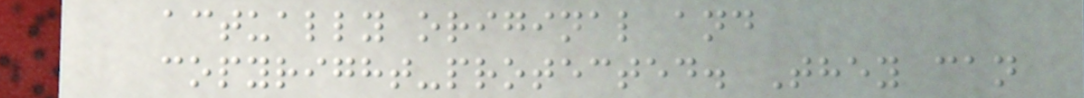actually original and
copyright-protected. They can
